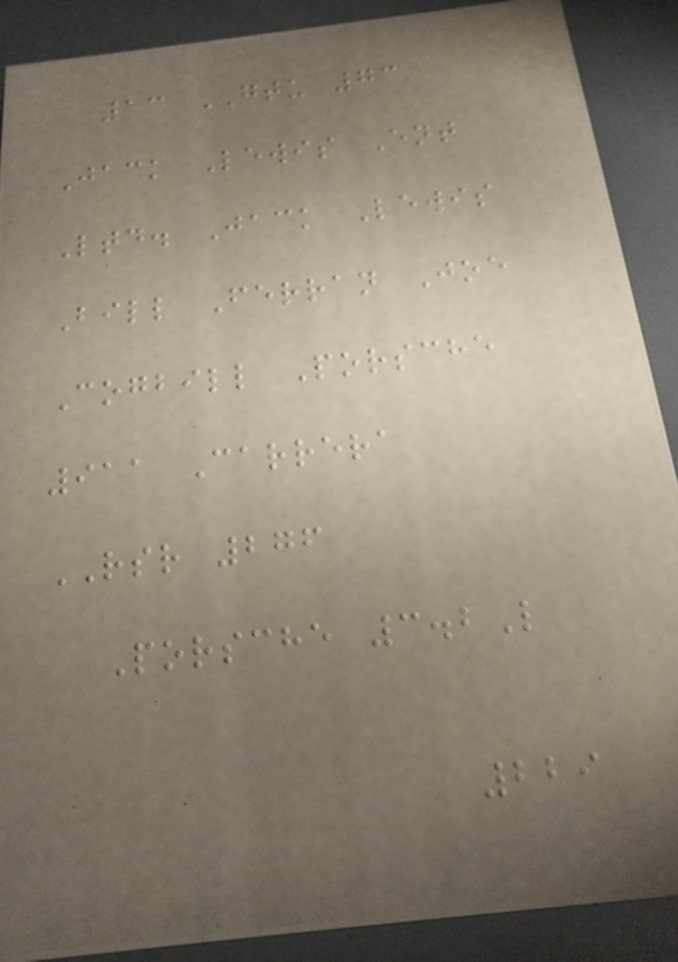13 GTU 73
Jack Lewis Ent
Ltd. Jack Lewis
Bill Ferran Joe
Cogbill Porsche
911 Carrera
RSR 276
Porsche 3.2L
229
